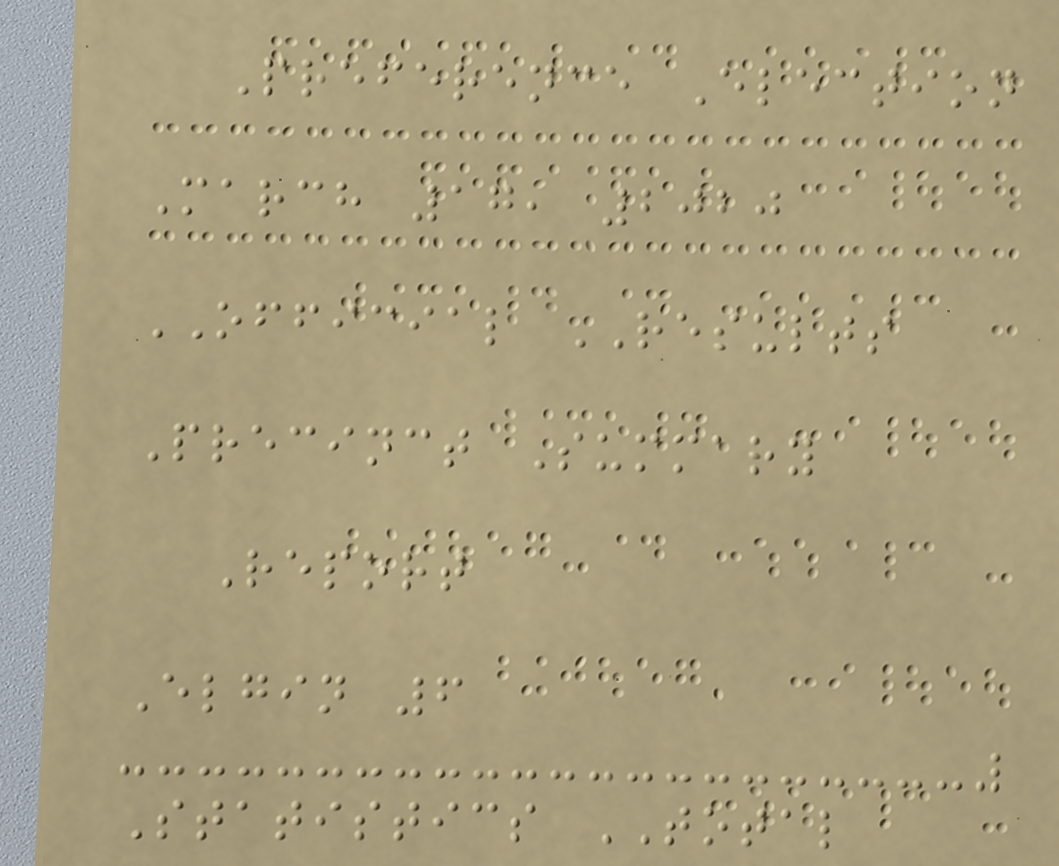Preference Election
March 17, 2020
OFFICIAL RESULTS
Precinct Summary
Report
Elgin 6
Statistics TOTAL
